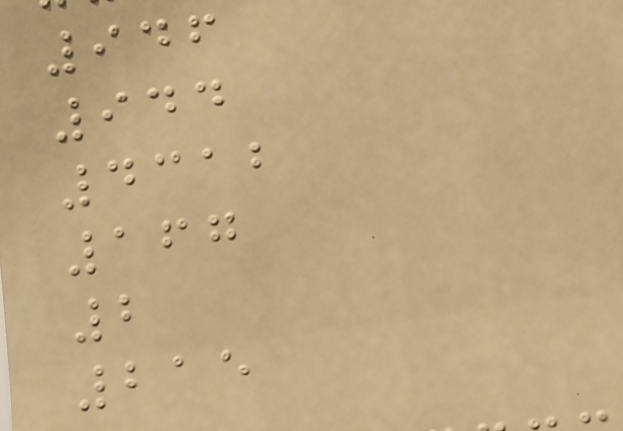946
944
4312
167
2
215
